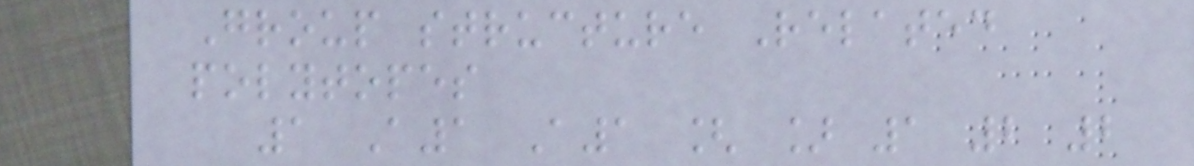Group structure Related
polytopes
1 A1 A1 [ ] 1 2 2
